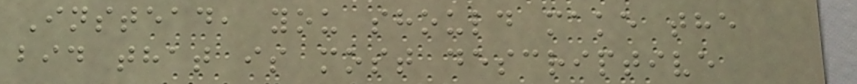Instead, you should make the
bid that is most descriptive
